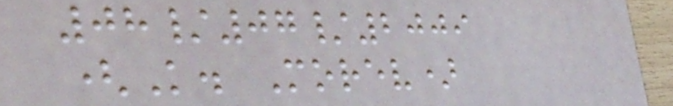08/07/2009
(K. Morev)
